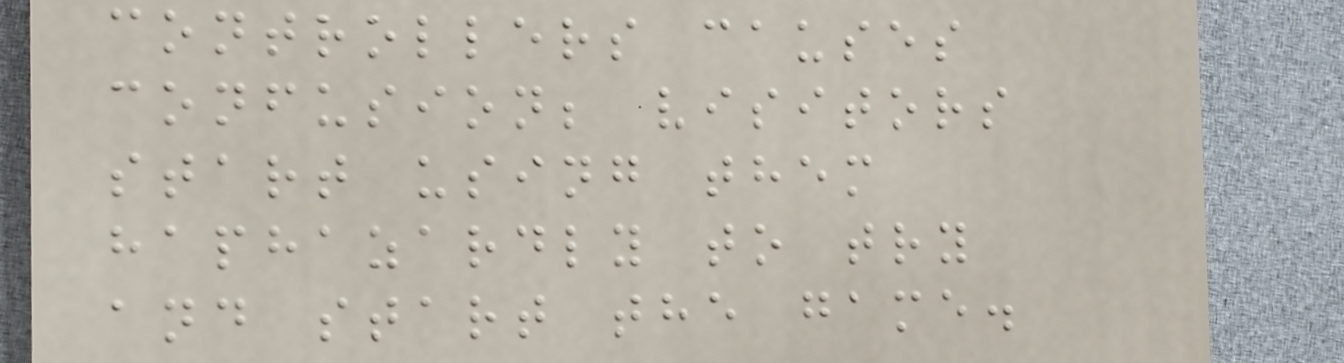controllers causes
confusion; visitors
start using them
haphazardly to try
and start the game.
